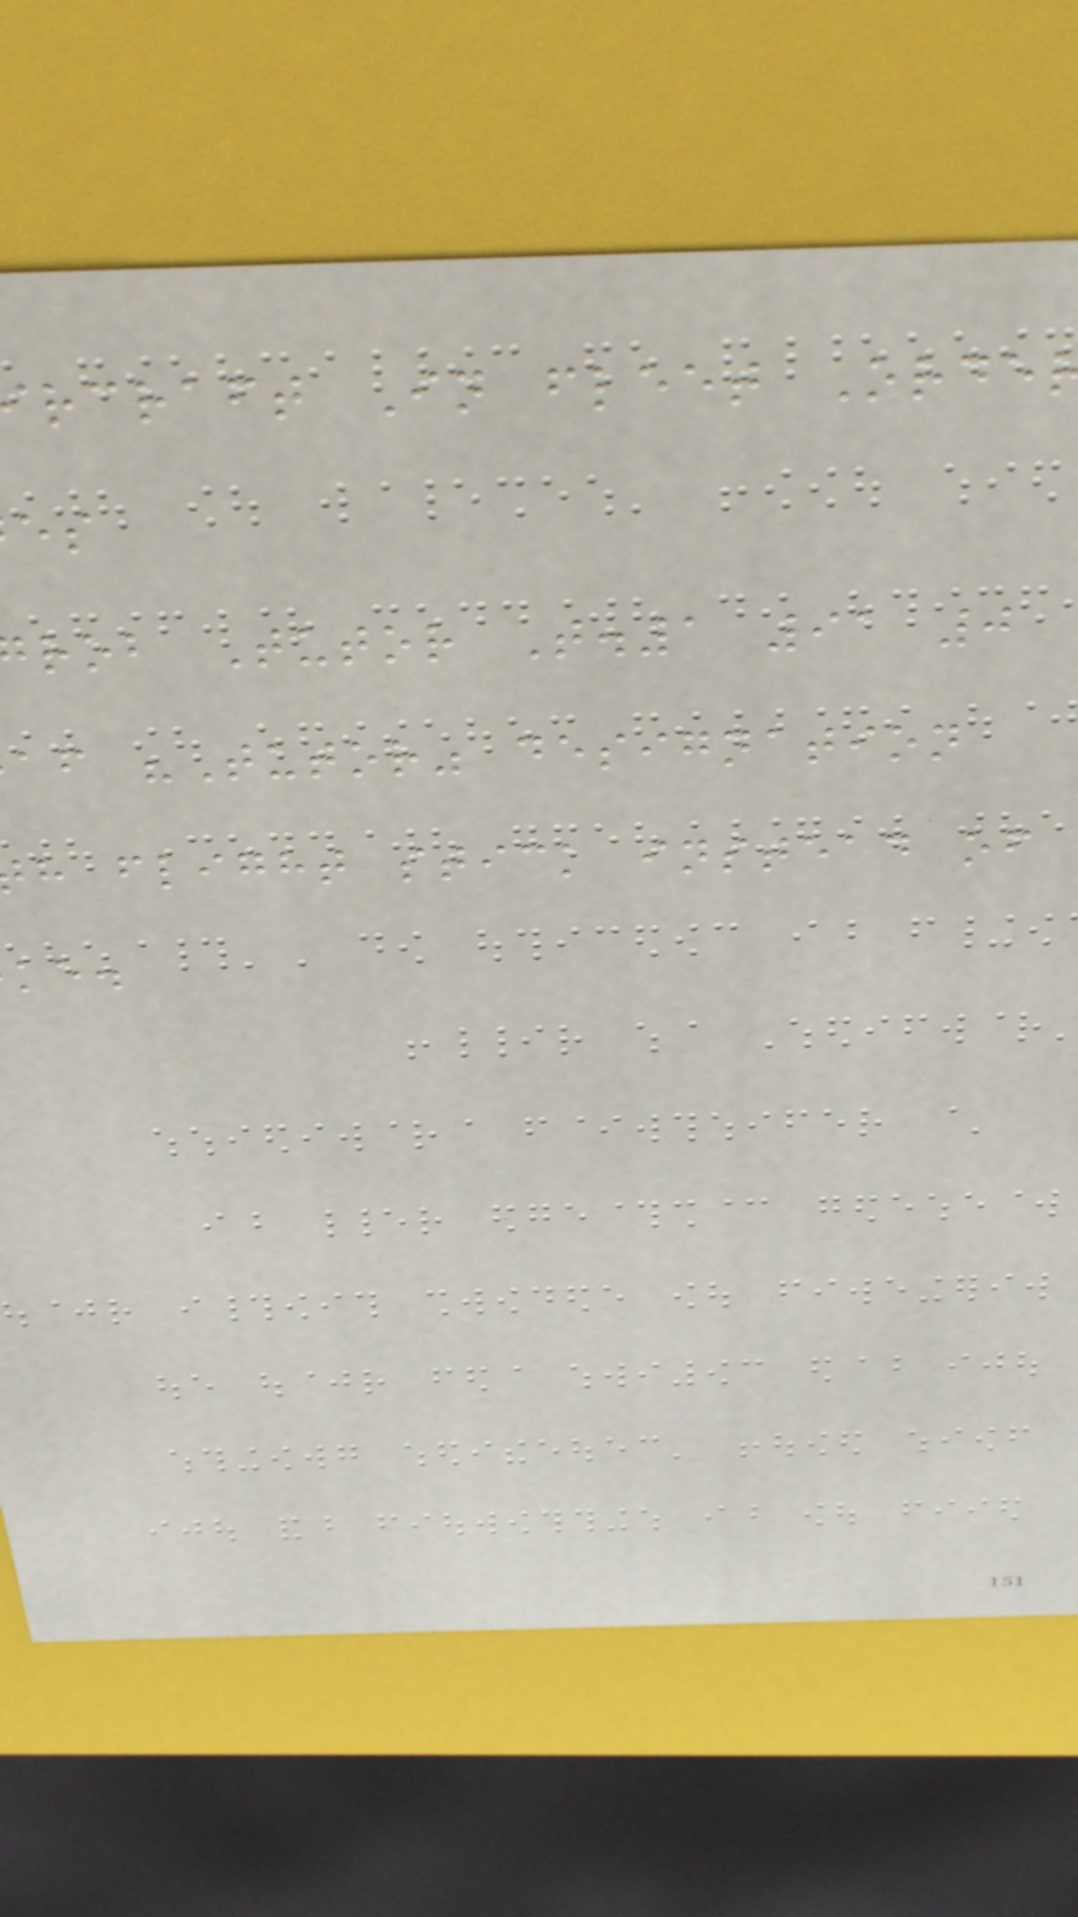rcraft In fleet Orde
rob Tutor T.1 91 0
af "Tutor" designation
h flight stick instead of
